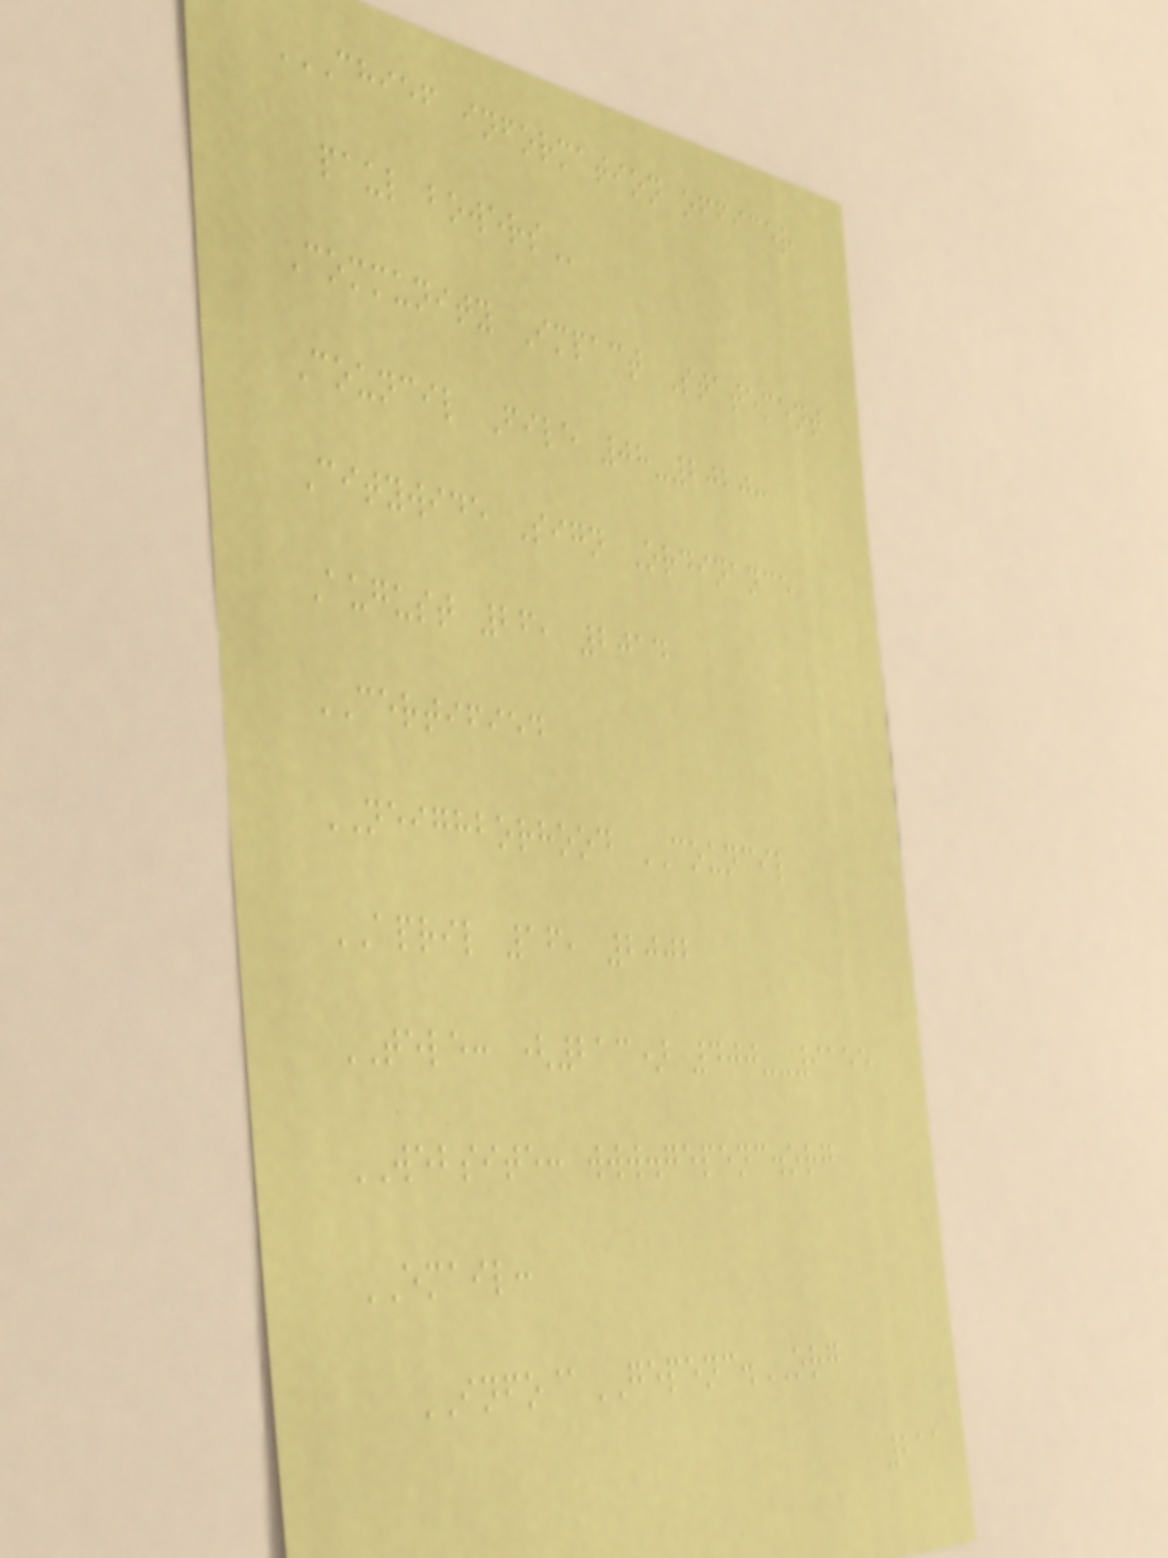CHIEF INFORMATION OFFICER
PAUL BOWERS
Community Impact Statement
Council File 08-2020:
Citywide Sign Ordinance
August 26, 2014
CERTIFIED
NEIGHBORHOOD COUNCIL
APRIL 16, 2002
TELE: (213) 400--9155
WEBSITE: www.gepenc.org
EMAIL:
INFO@GEPENC.ORG
211
